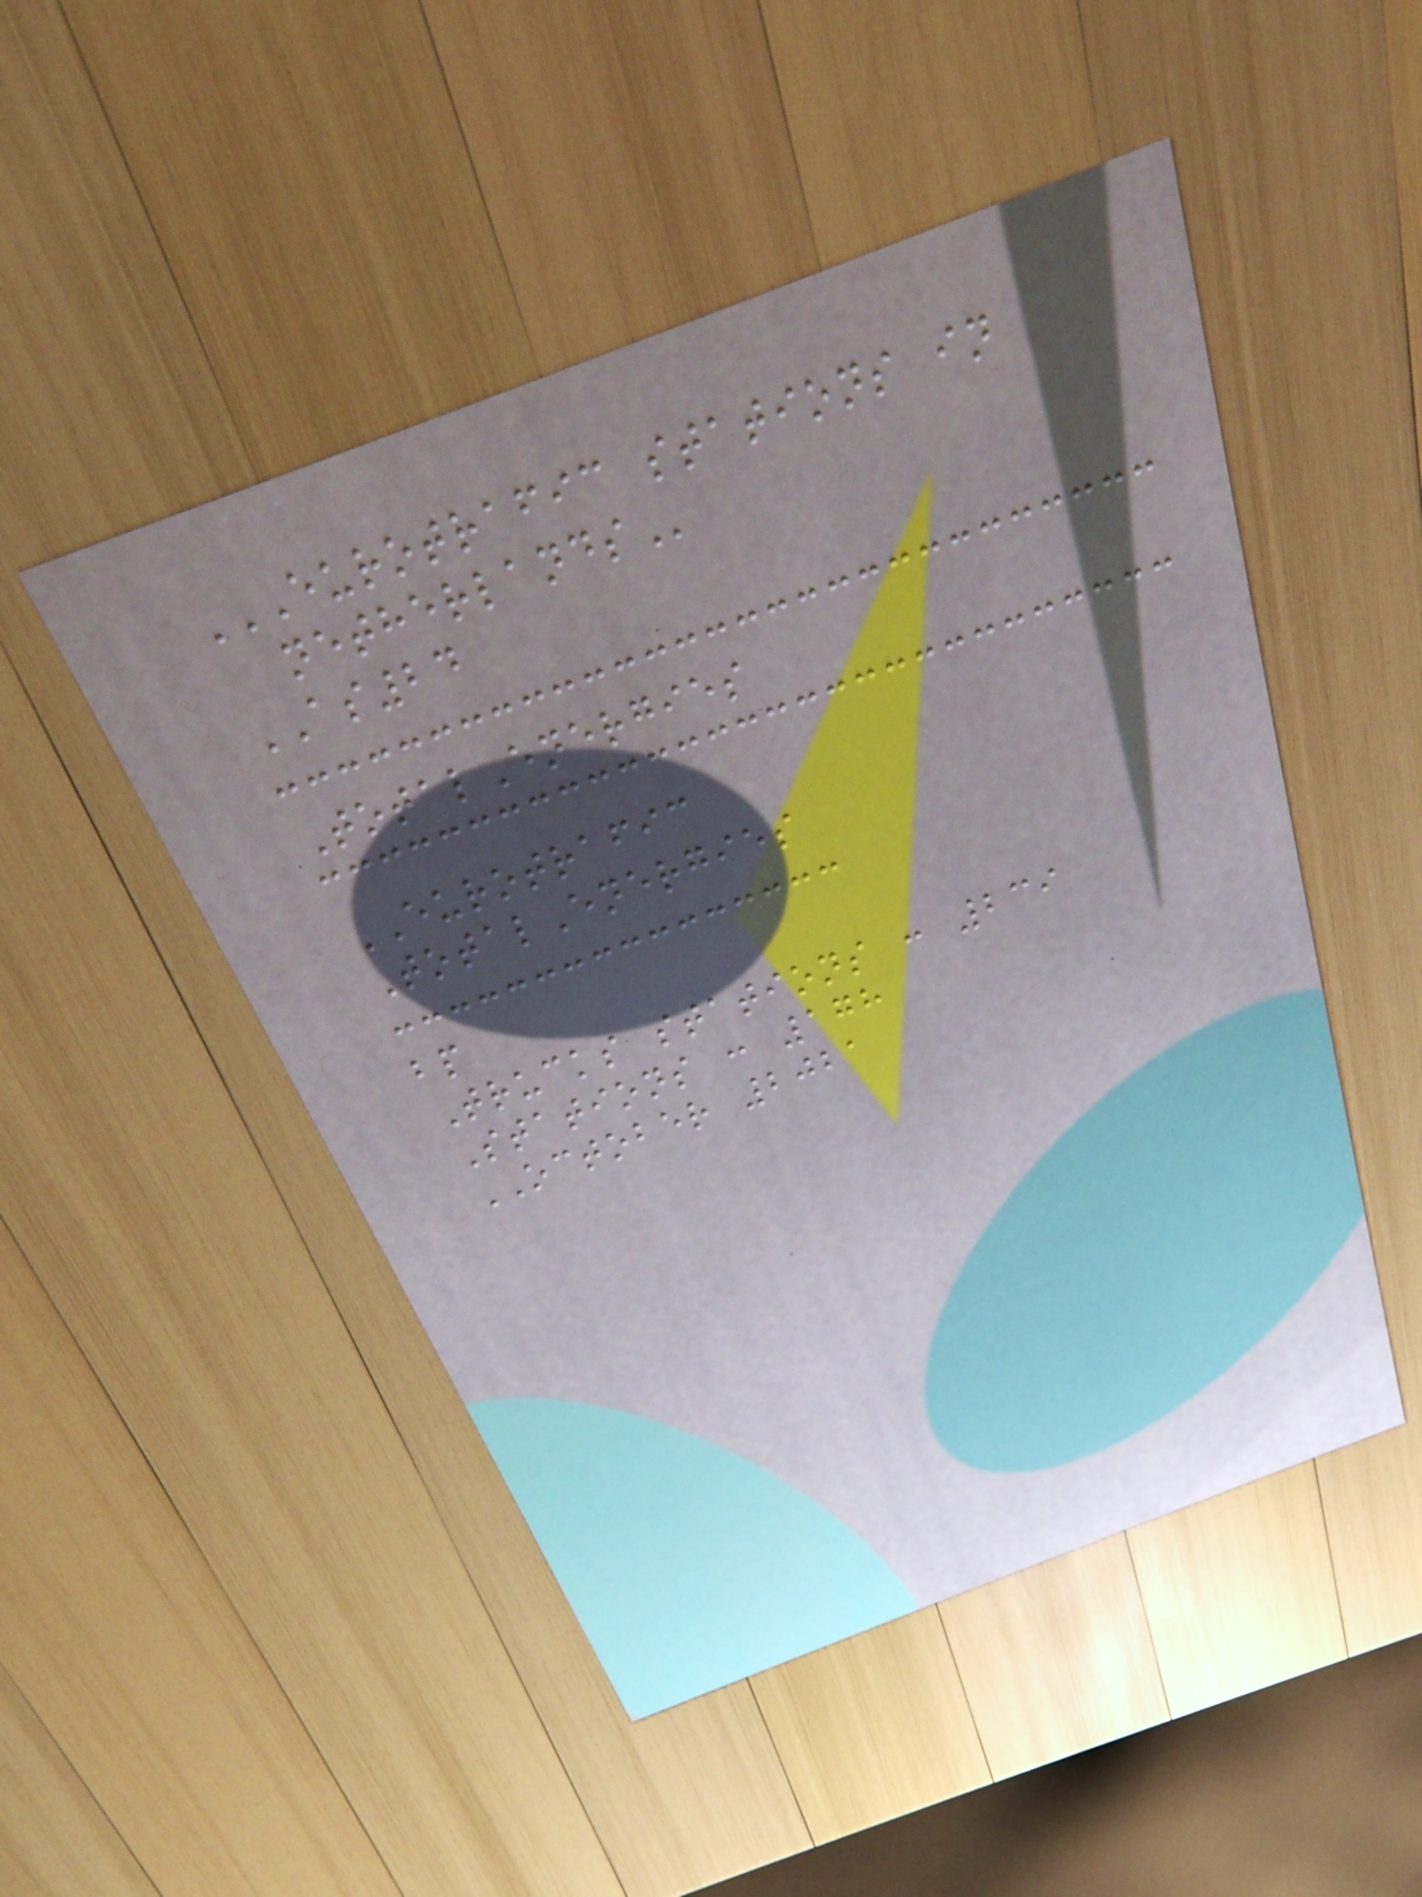EUROTRAFIC STATIONS IN
NETHERLANDS
AS24
TotalEnergies
EUROTRAFIC
TotalEnergies
bp
Trucks stations : 239
Stations : 178
OCTOBER 2021
